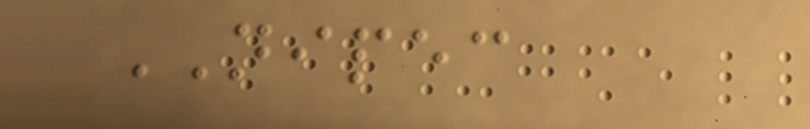NIPEC
